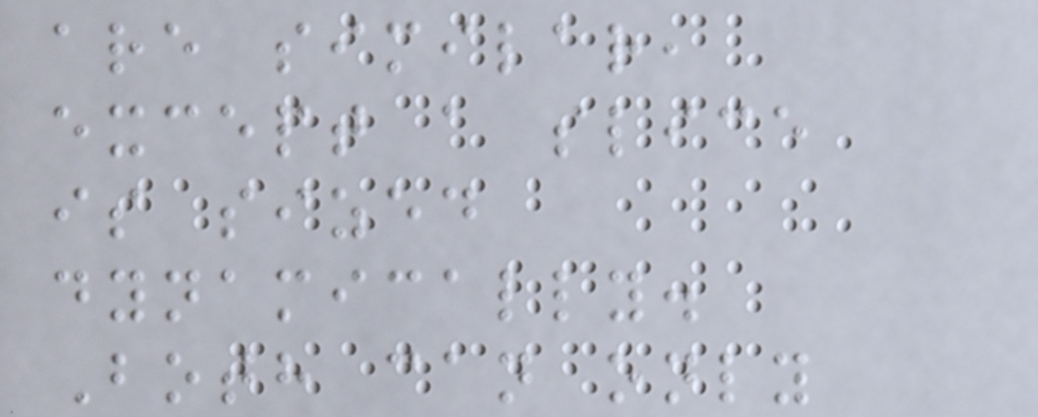are similar,
except a slice
is sized
dynamically.
Both can only
